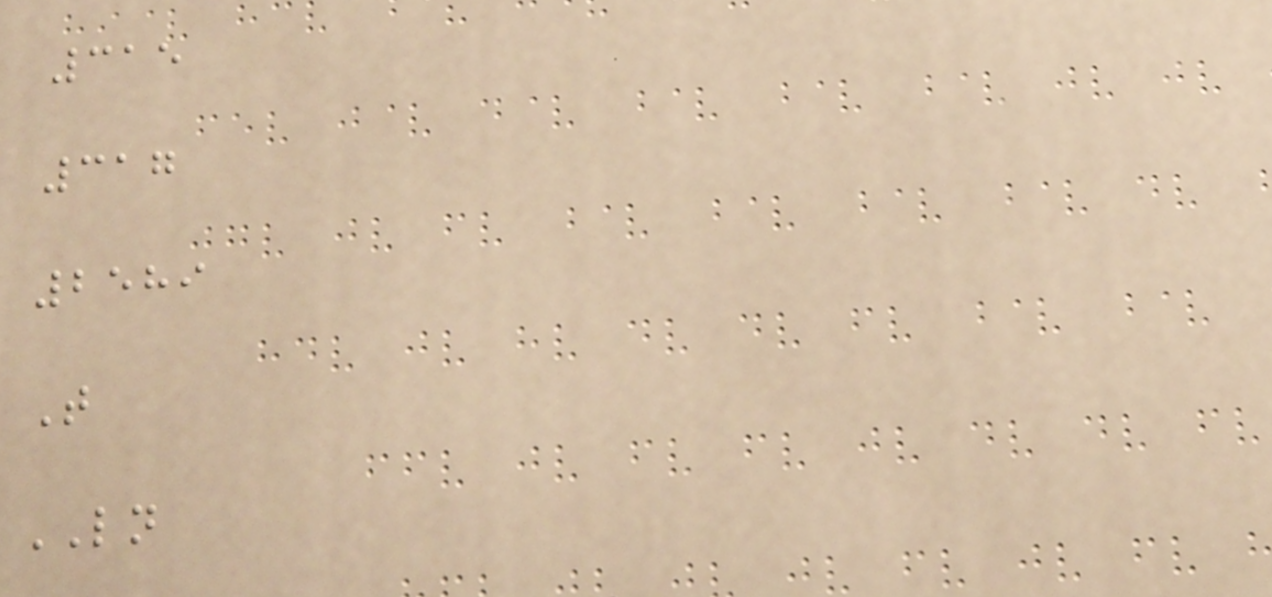315
317
2589
T
LN
